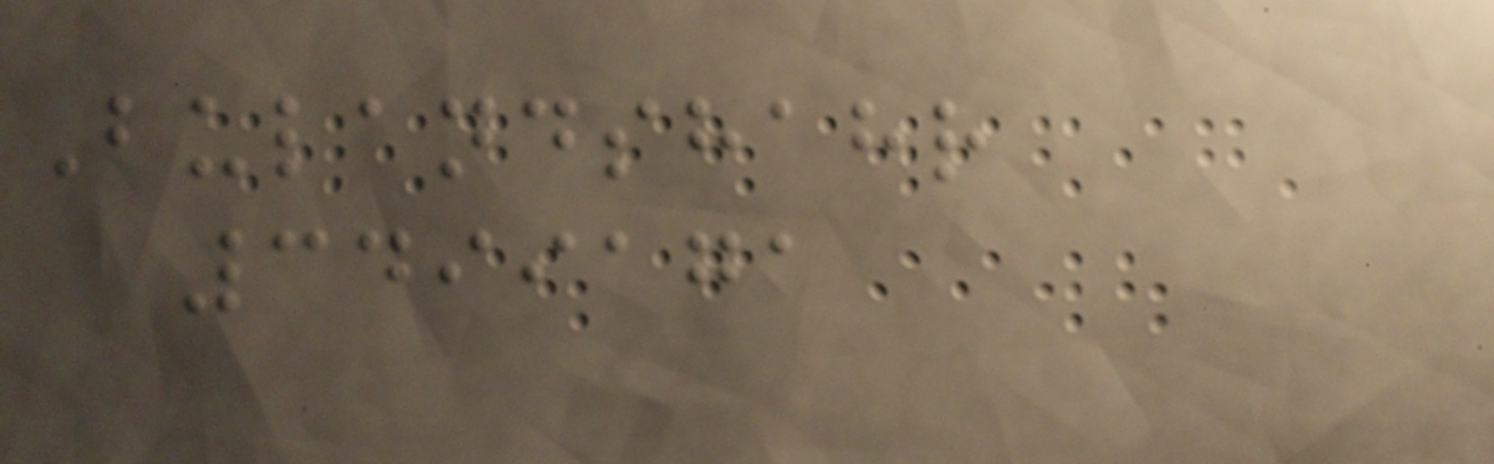Bulandshahr
3499171
